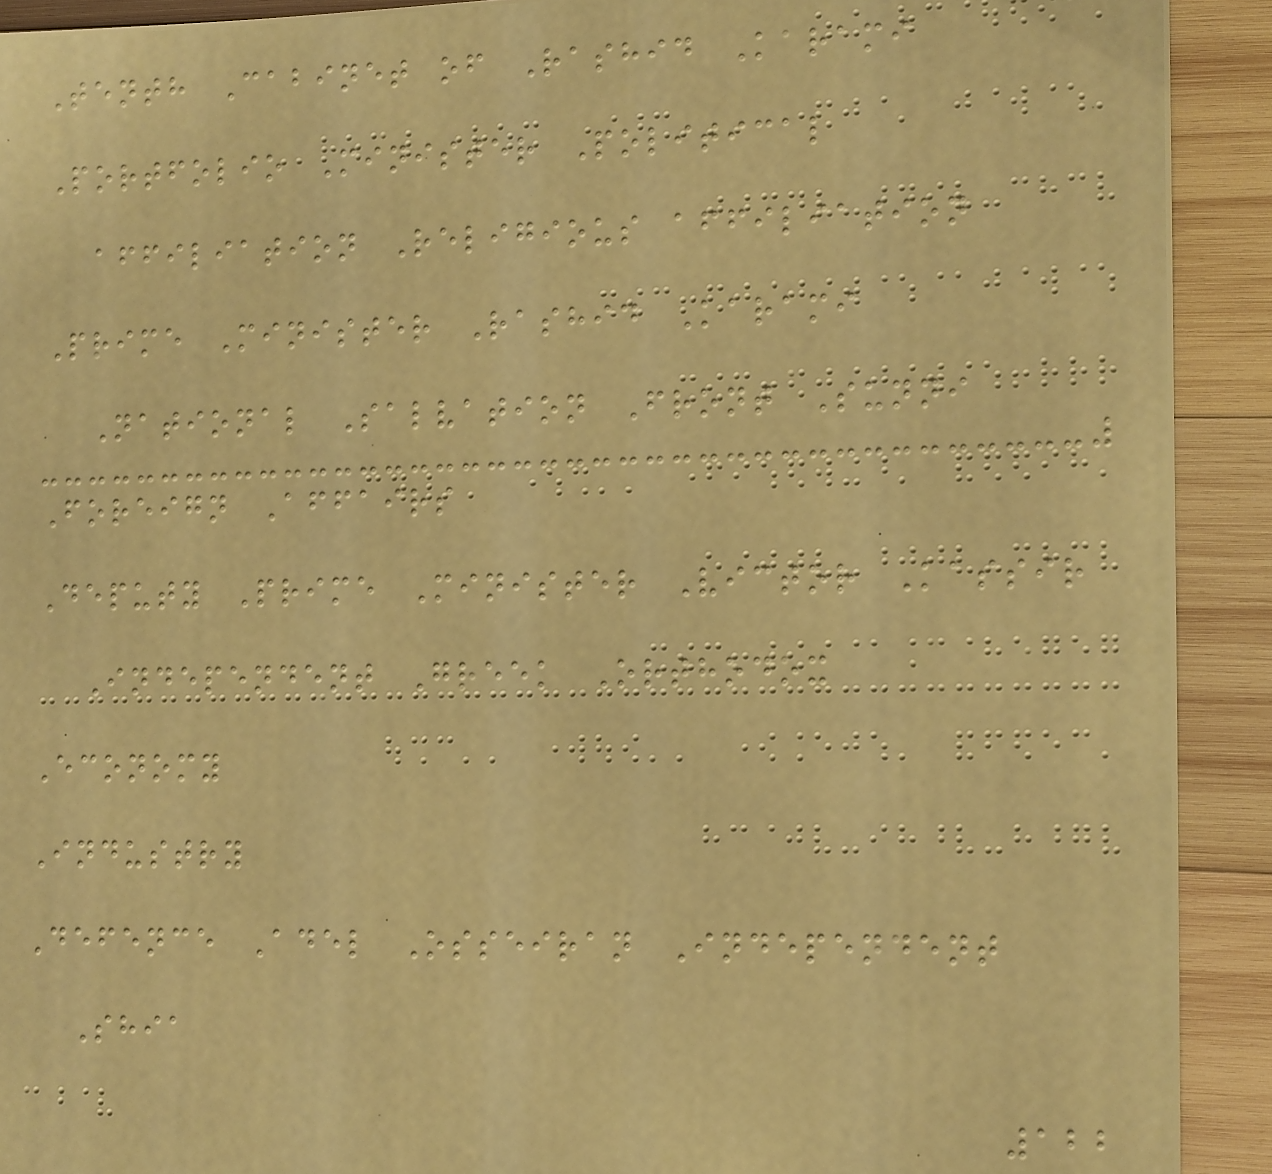Tenth Cabinet of Rashid Karami
Portfolio Minister Political
affiliation Religious affiliation
Prime Minister Rashid Karami
National Salvation Front Sunni
Foreign Affairs
Deputy Prime Minister Victor Kassir
Independent Greek Orthodox
Economy
Industry
Defence Adel Osseiran Independent
Shia
122
